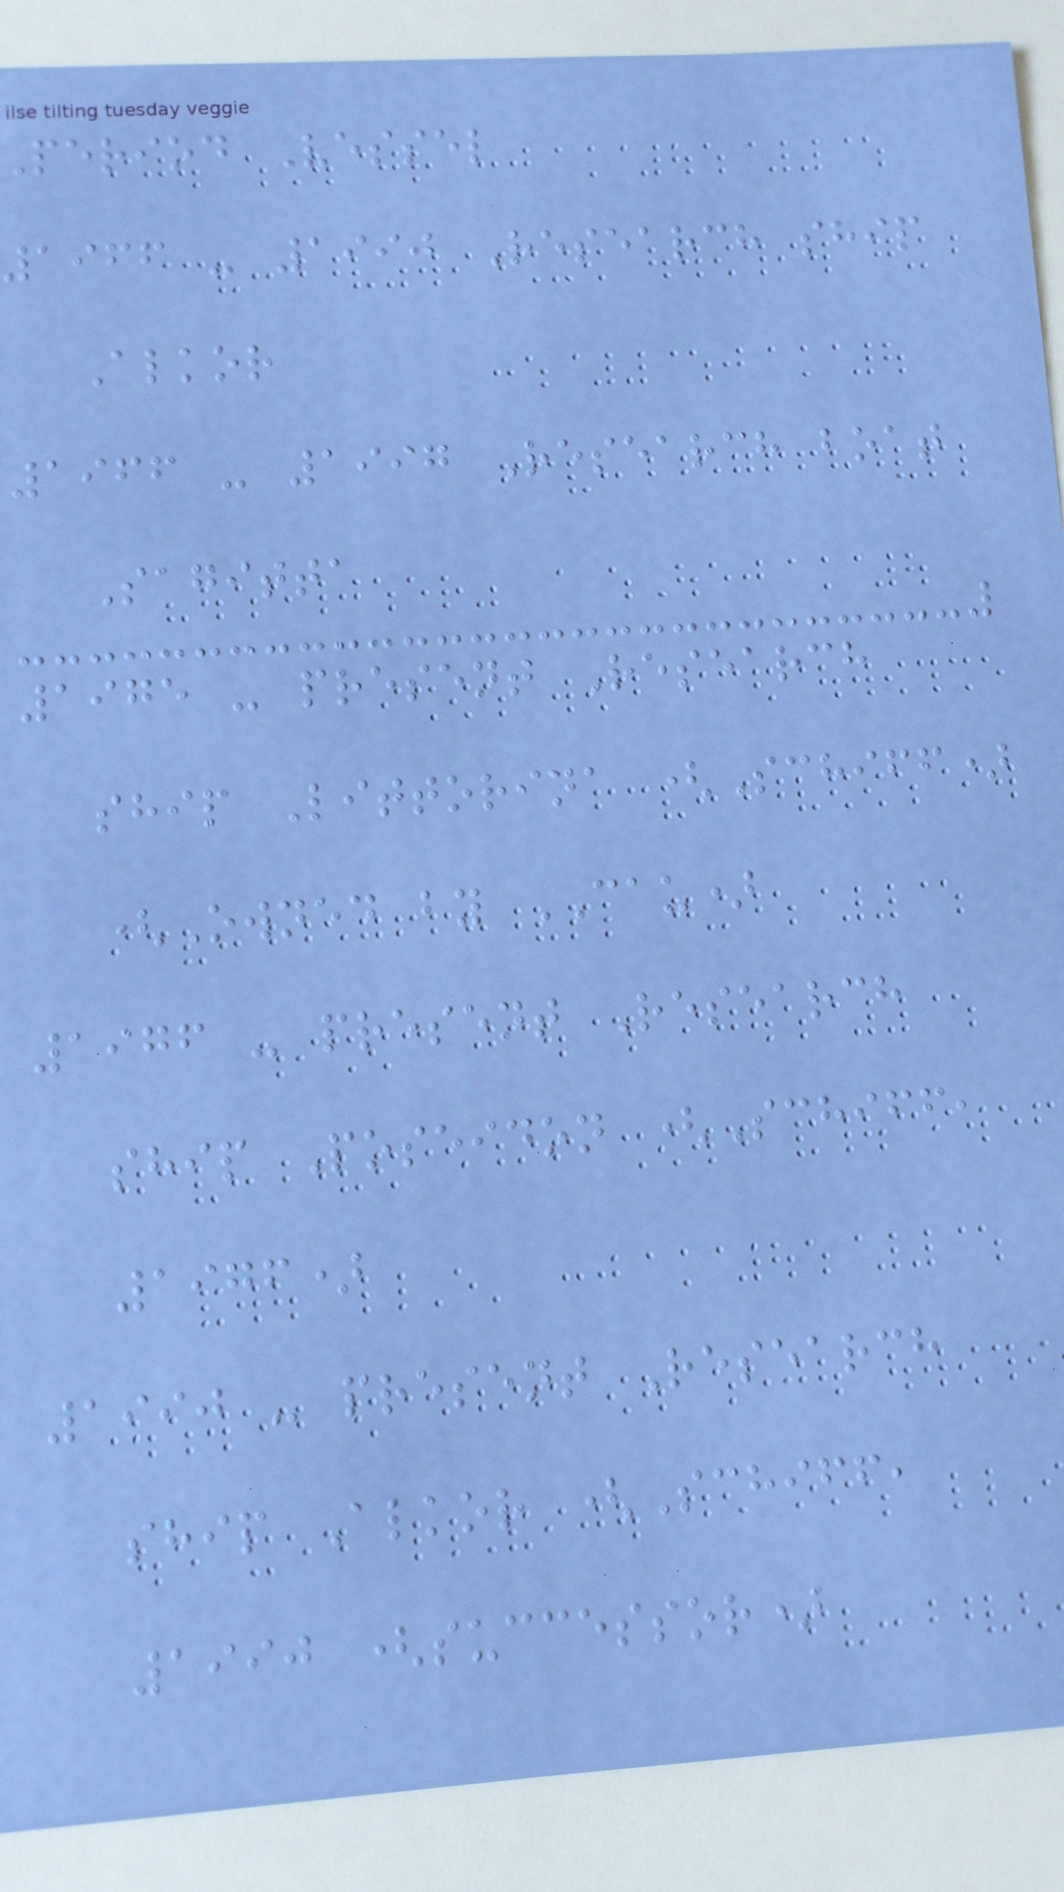period Vessel
1966 - 1990 Research ship
Alkor
1966 - 1997 Research boat
Sagitta
1975 - present Research
ship Littorina (Schiff)
(Owned by CAU)
1976 - present Research
ship Poseidon (Schiff,
1976)
1990 - present Research
ship Alkor (Schiff,
1990 (successor)
